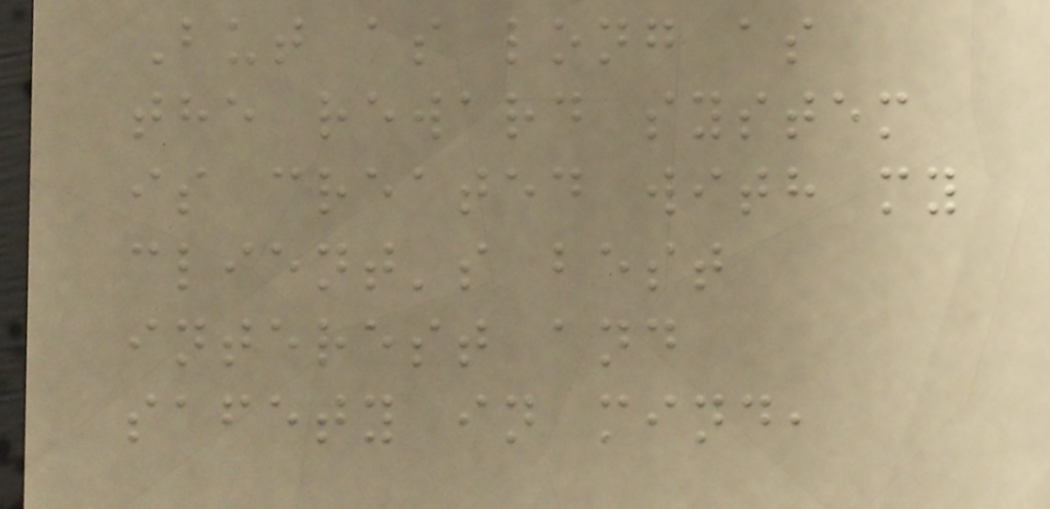But as long as
the reward system
is created with my
client's best
interest and
safety in mind,
